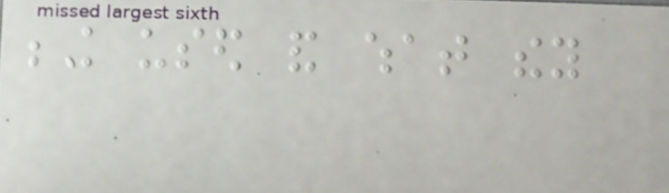being used and what they
